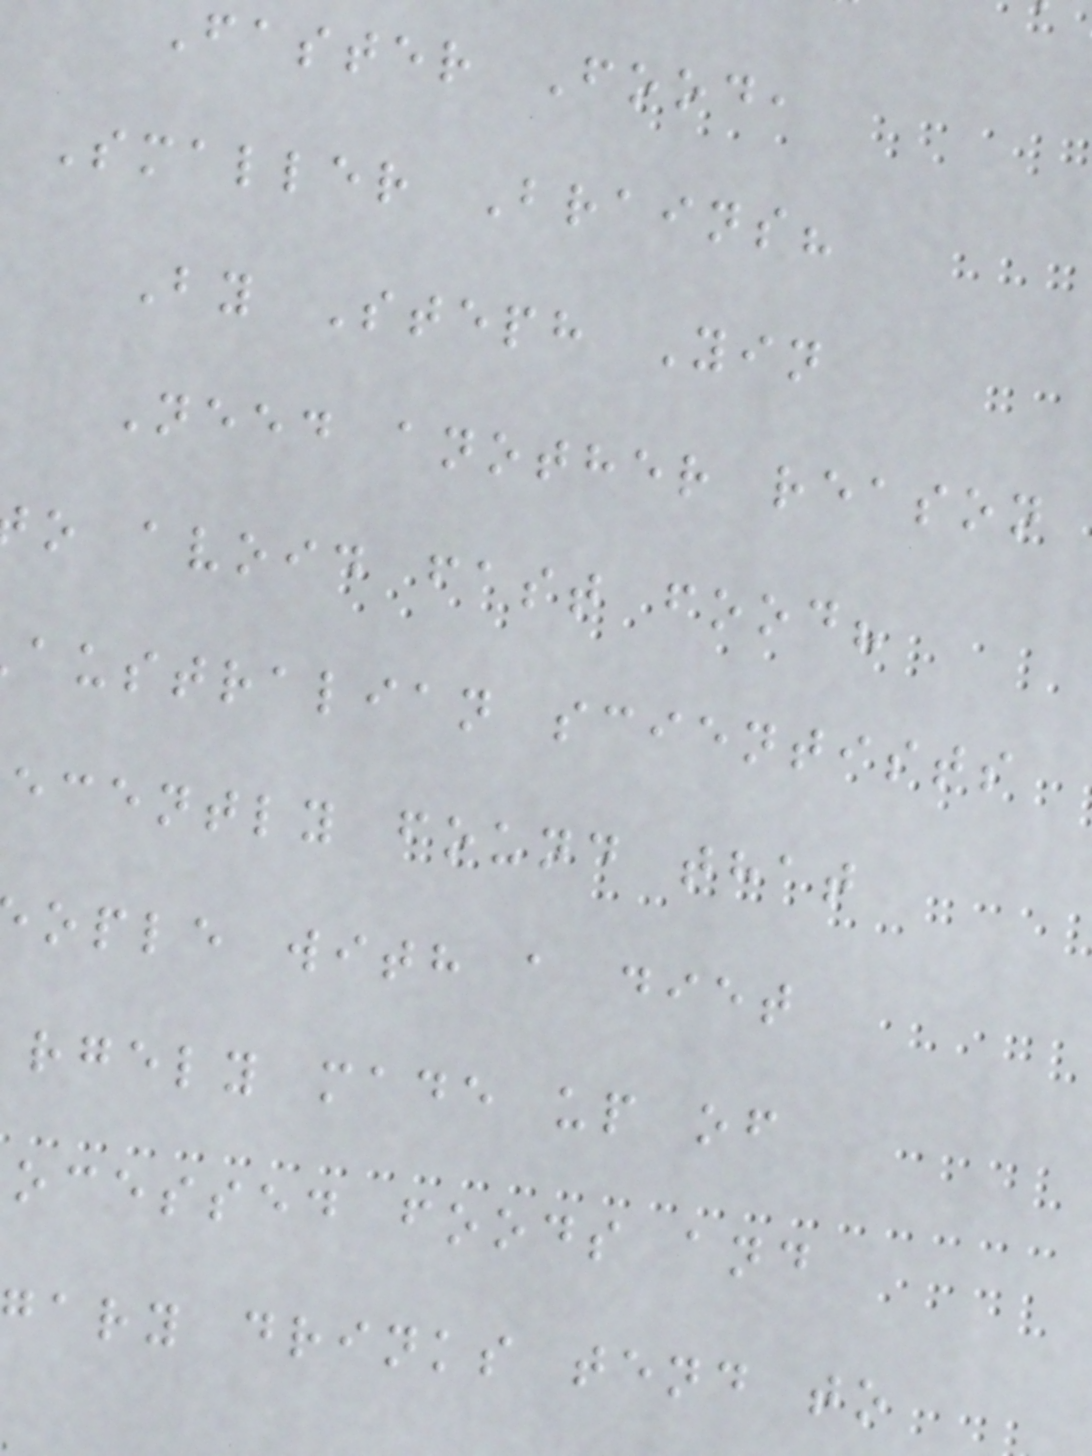Faster Food,
Smaller Brains?
By Steph Yin
Need another reason
o avoid fast food?
australian scientists
ecently found that
ople with a diet
rgely made up of
ocessed foods and
ary drinks tend to
